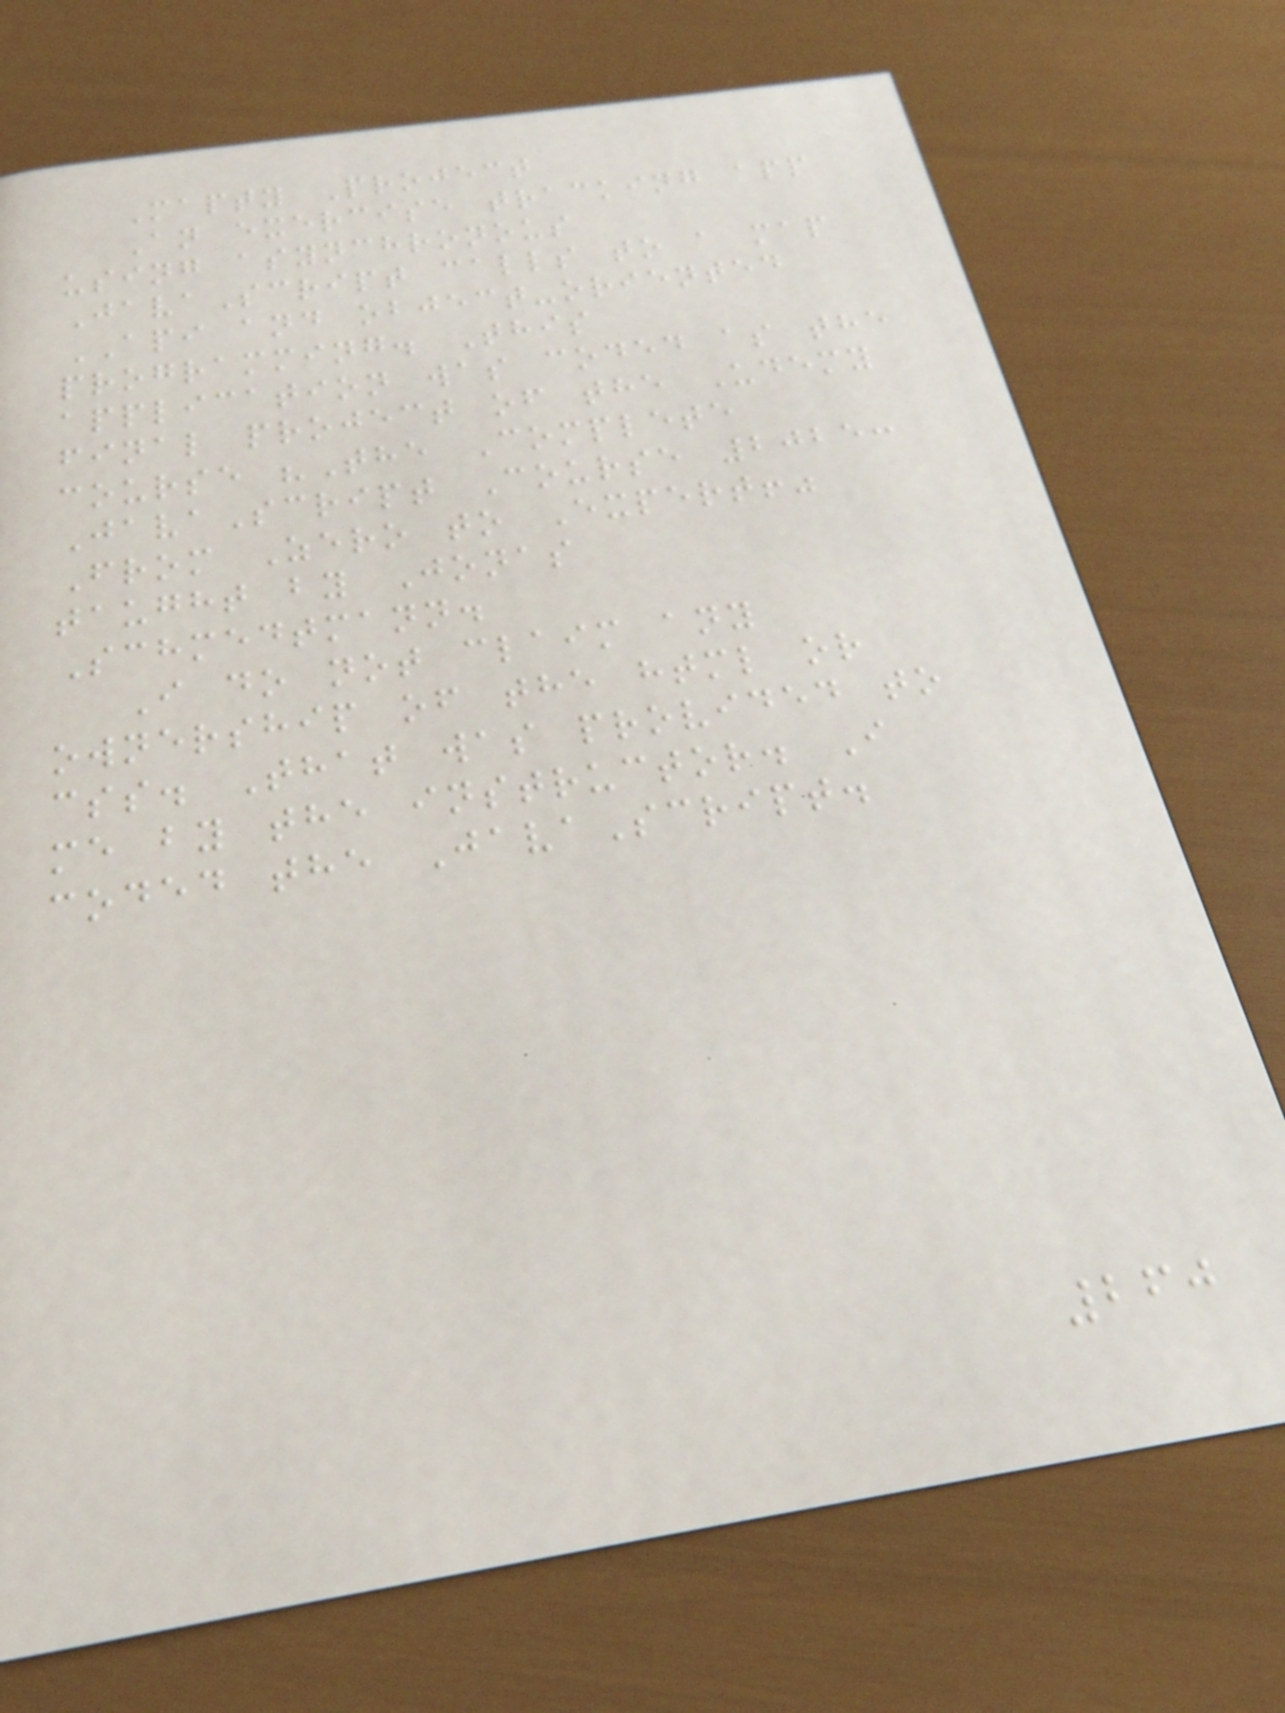Mapty Project
An exercise tracking app
using asynchronous
JavaScript calls to a map
API and object-oriented
programming. This
application was coded as the
final project of the Udemy
course "The Complete
JavaScript Course 2025:
From Zero to Expert!"
taught by Jonas
Schmedtmann.
I do not claim any
ownership of the html or
css. That was provided to
me by the instructor. I
coded the JavaScript.
260
